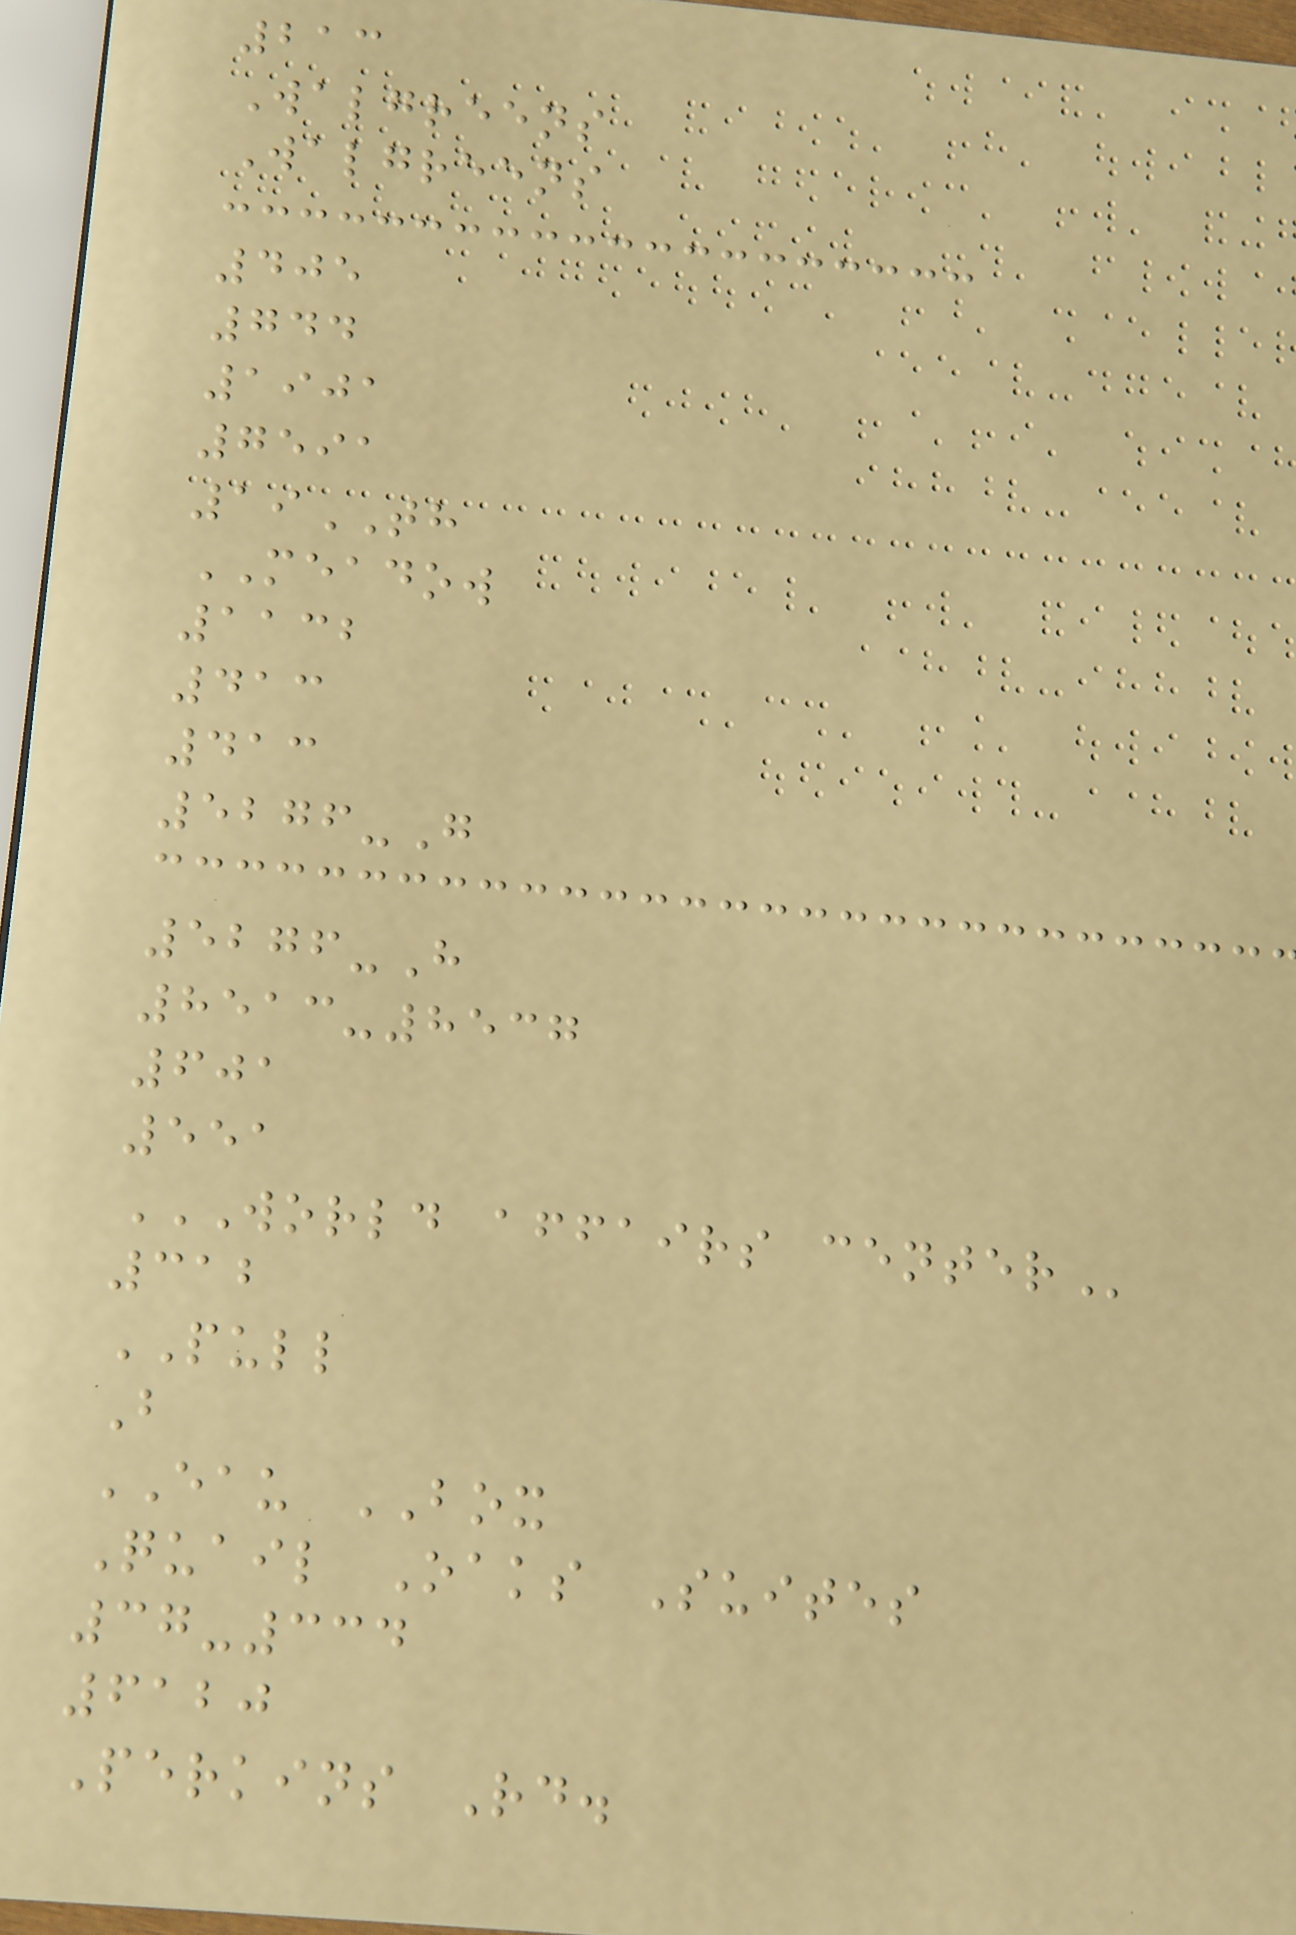213
Walgreens
Walgreens
405
744
1901
7591
19TH
MEADOW
1132
413
413
5276-G
5276-H
8513-8537
601
551
WORLD AFFAIRS CENTER
312
PULL
B
EAU BOX
Quail Oaks Suites
37-334
6120
Perkins Rd.
